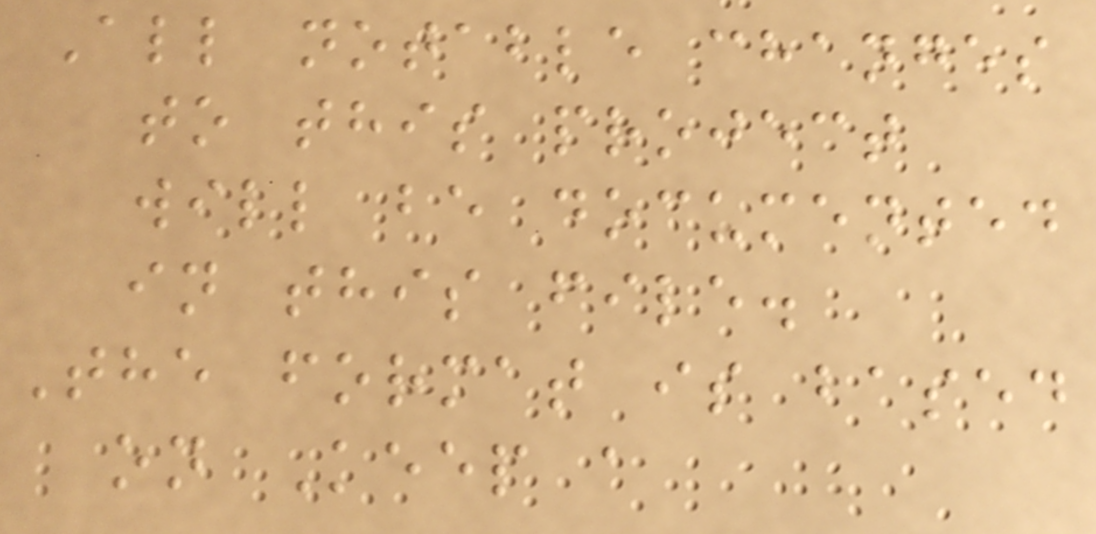All notable changes
to this project
will be documented
in this file.
The format is based
on Keep a
